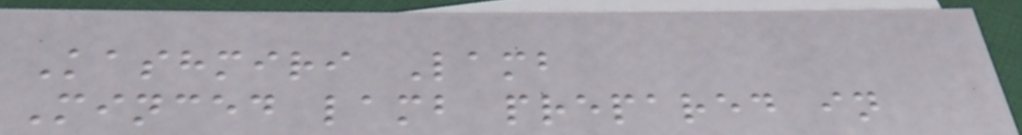Kashmiri Lamb
Minced lamb prepared in
